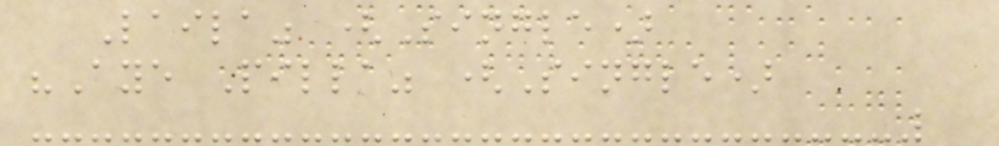Laila" (Single)
"Aye Pilla" (Single)
